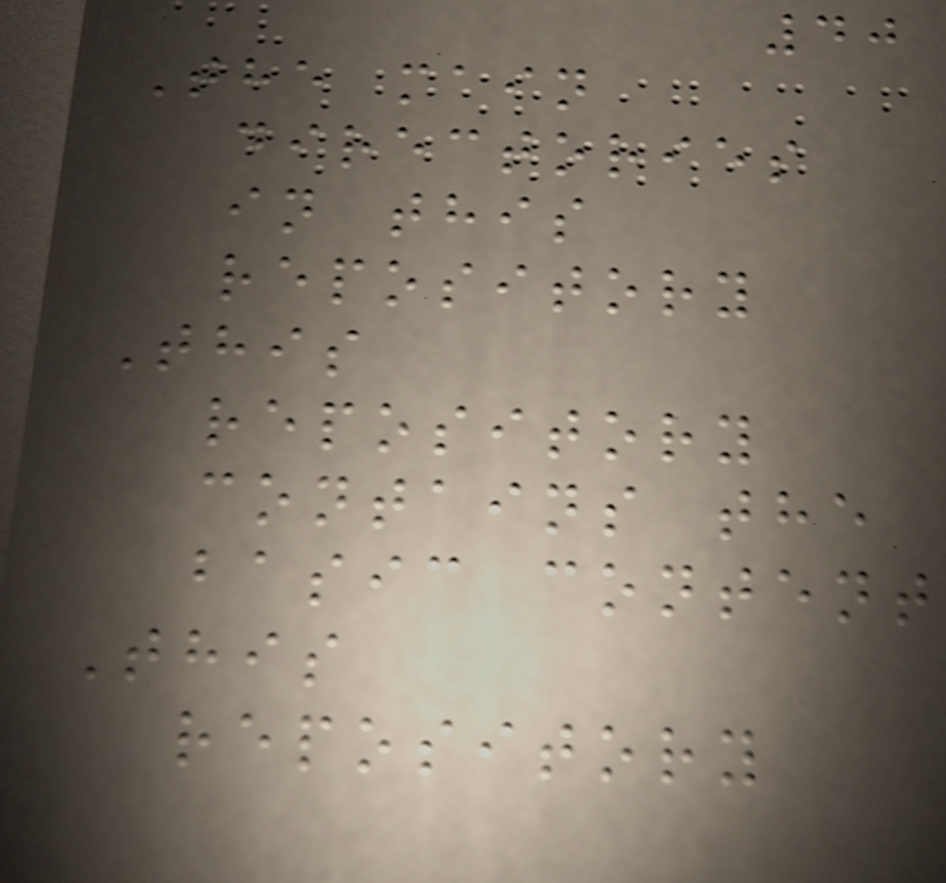40
The main
directories
in this
repository
This
repository
contains the
basic content
This
repository
